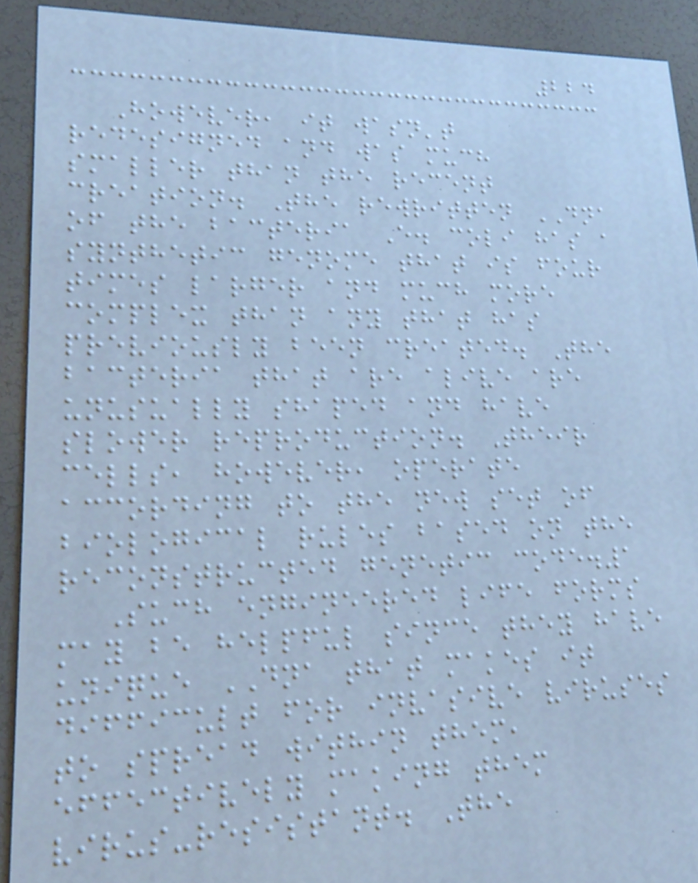224
However, it wasn't
redesigned and was much
smaller than the recent
creation. The rewritten DNA
of the bacteria E. coli has a
synthetic genome that is four
times larger and much more
complex than any that has
previously been created. The
bacteria that are alive are
unusually shaped and have
slower reproduction. Their
cells, however, operate
according to the new set of
biological rules based on the
reconstructed genetic code.1
Such engineered life forms
may be helpful since they have
unique DNA that makes it
difficult for invasive viruses
to spread within them,
effectively making them
virus-resistant. The
